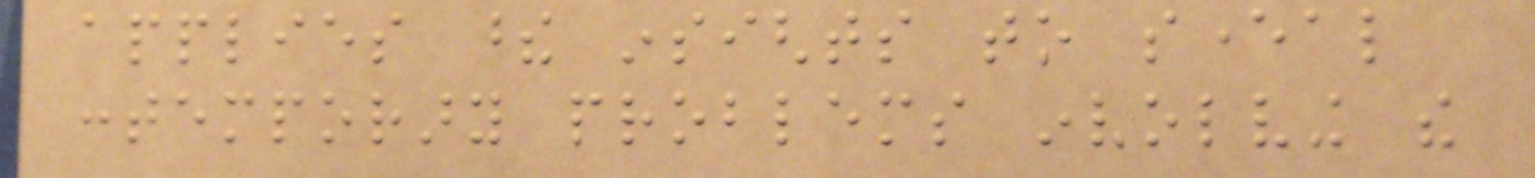applies these insights to several
contemporary problems involving the
